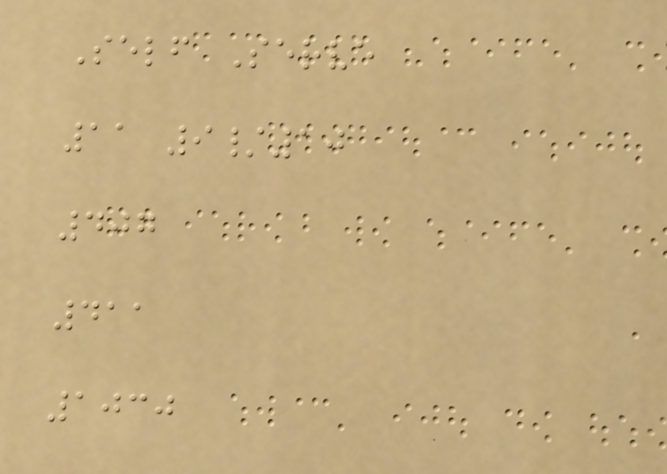Self Serve
11 9/10
407
411
1030
